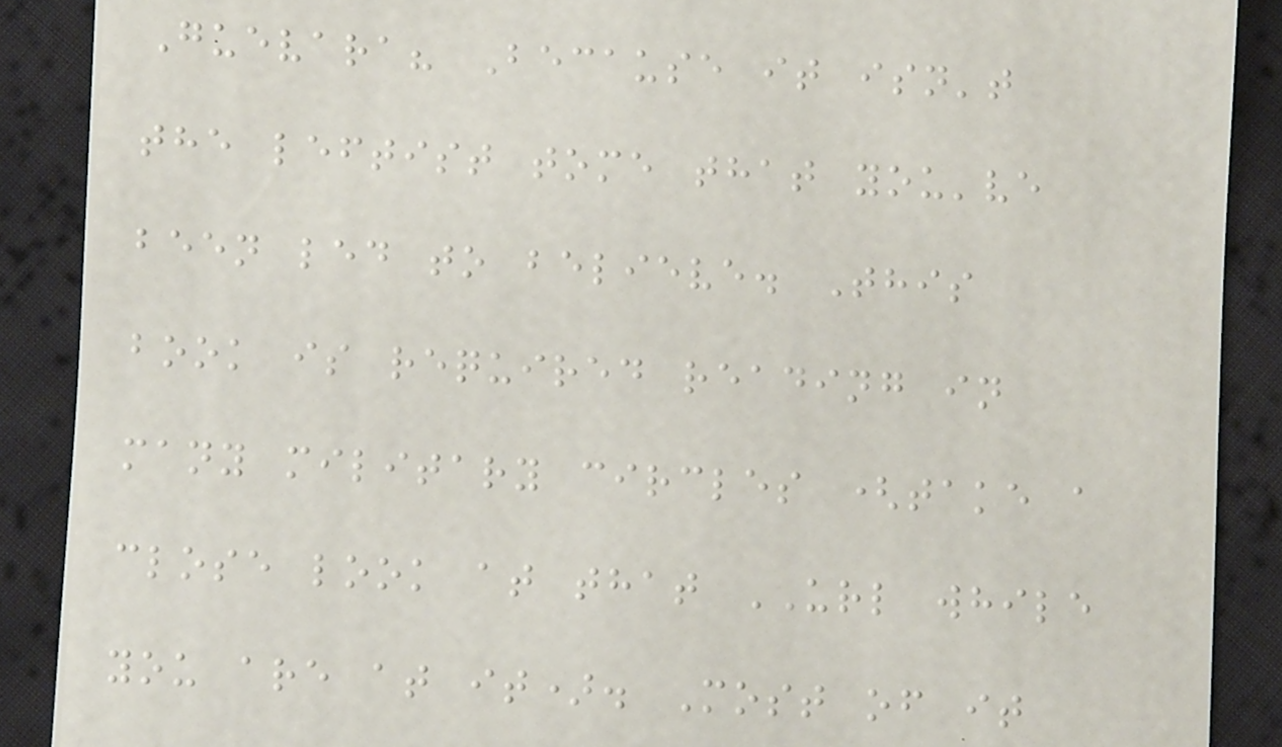Guevara? Because it isn't
the leftist tome that you've
been led to believe. This
book is required reading in
many military circles (take a
close look at that URL while
you are at it). Most of it
